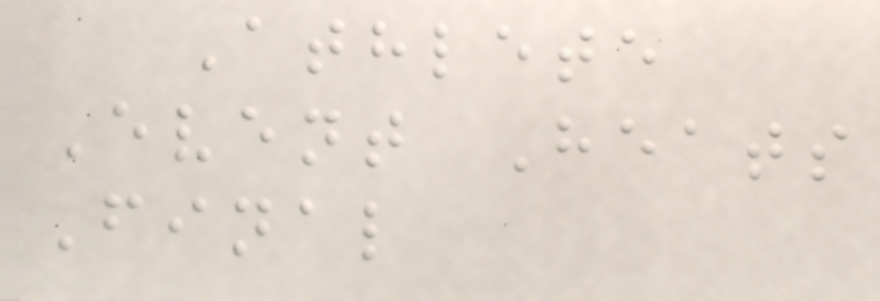Athlete
Event Heats
Final
